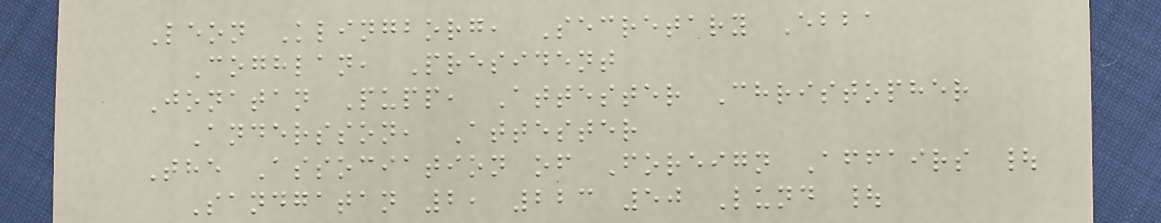Leon Klingborg, Secretary Ebba
Coghlan, President
Jonatan Pupp, Attester Christopher
Andersson, Attester
The Association of Foreign Affairs |
Sandgatan 2, 223 50 Lund |
